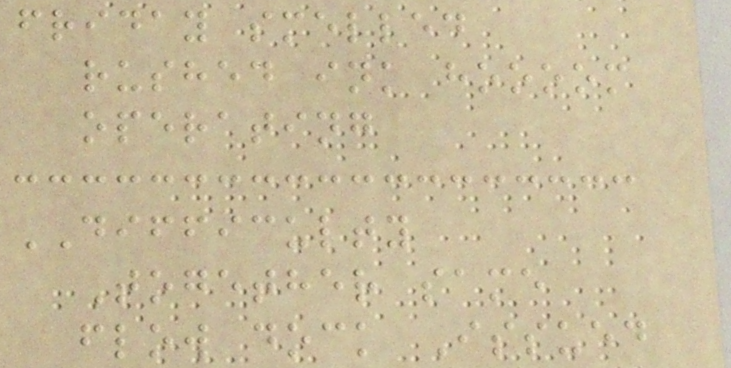friday smelled
rushed ink hoooom
operating
DIFFICULTY
Together same
flow dock Issued
